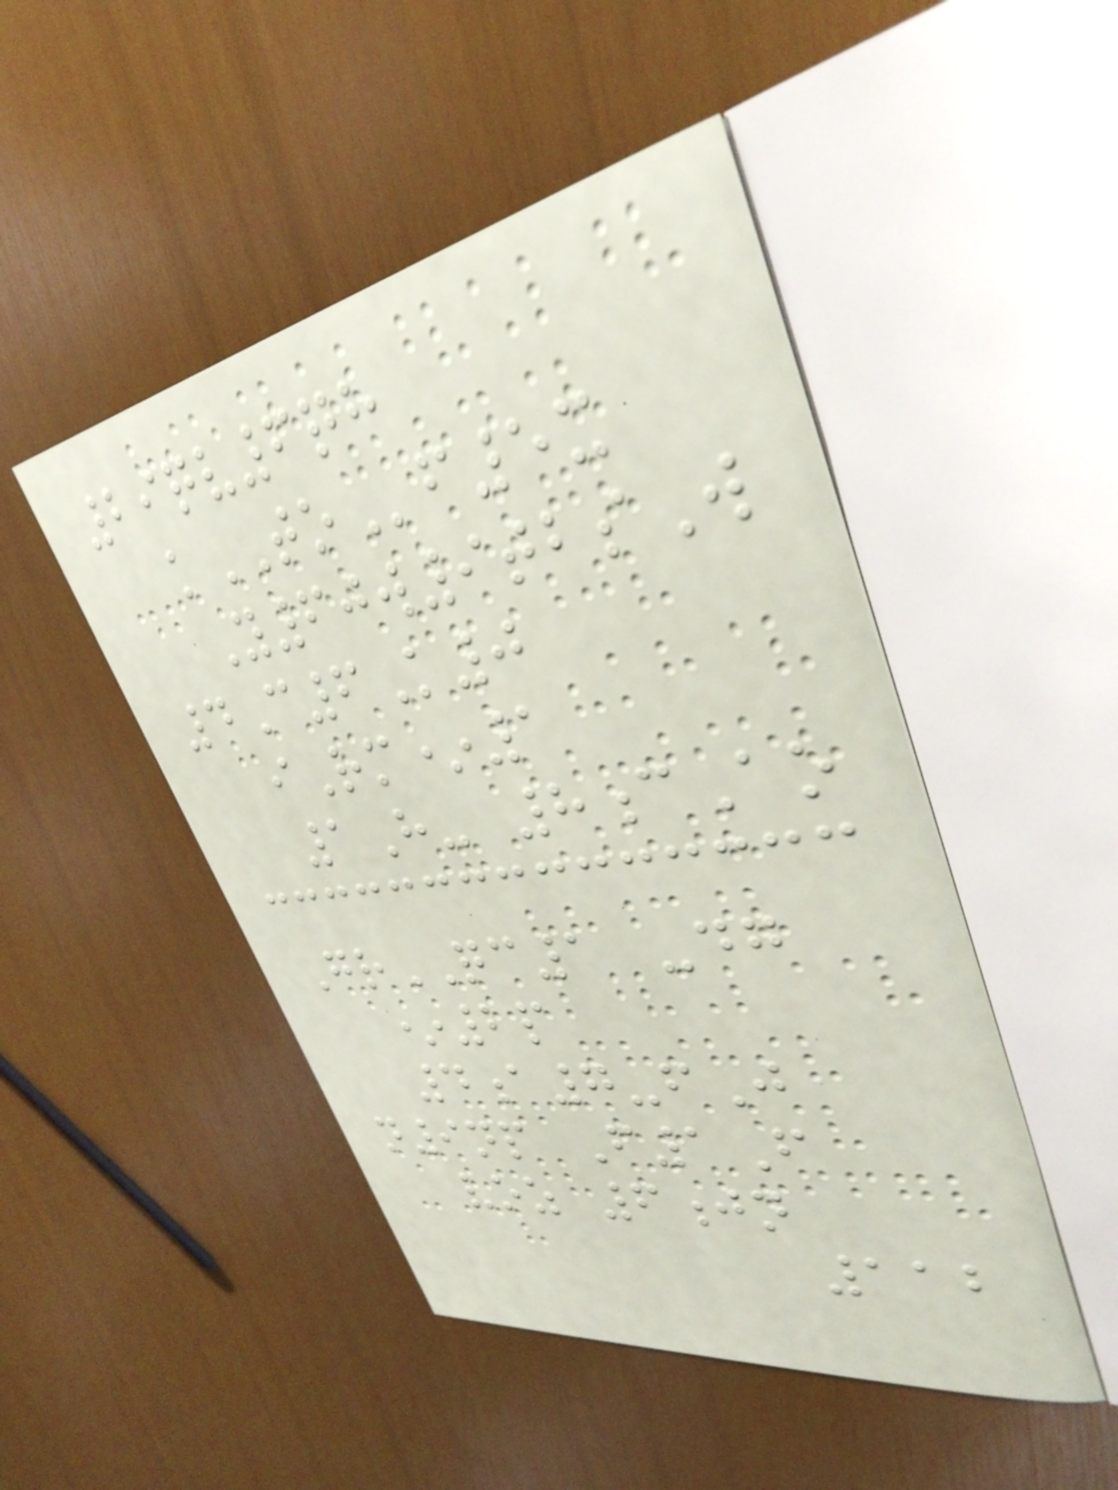29qv6qh
kTOf5x
Y60w9tbsW
4C6K0
iRm*1
1H- 8cAo
GrQC1 -dg
*2p
4a7-fJ
n9np F1F
voz 6jn
112
